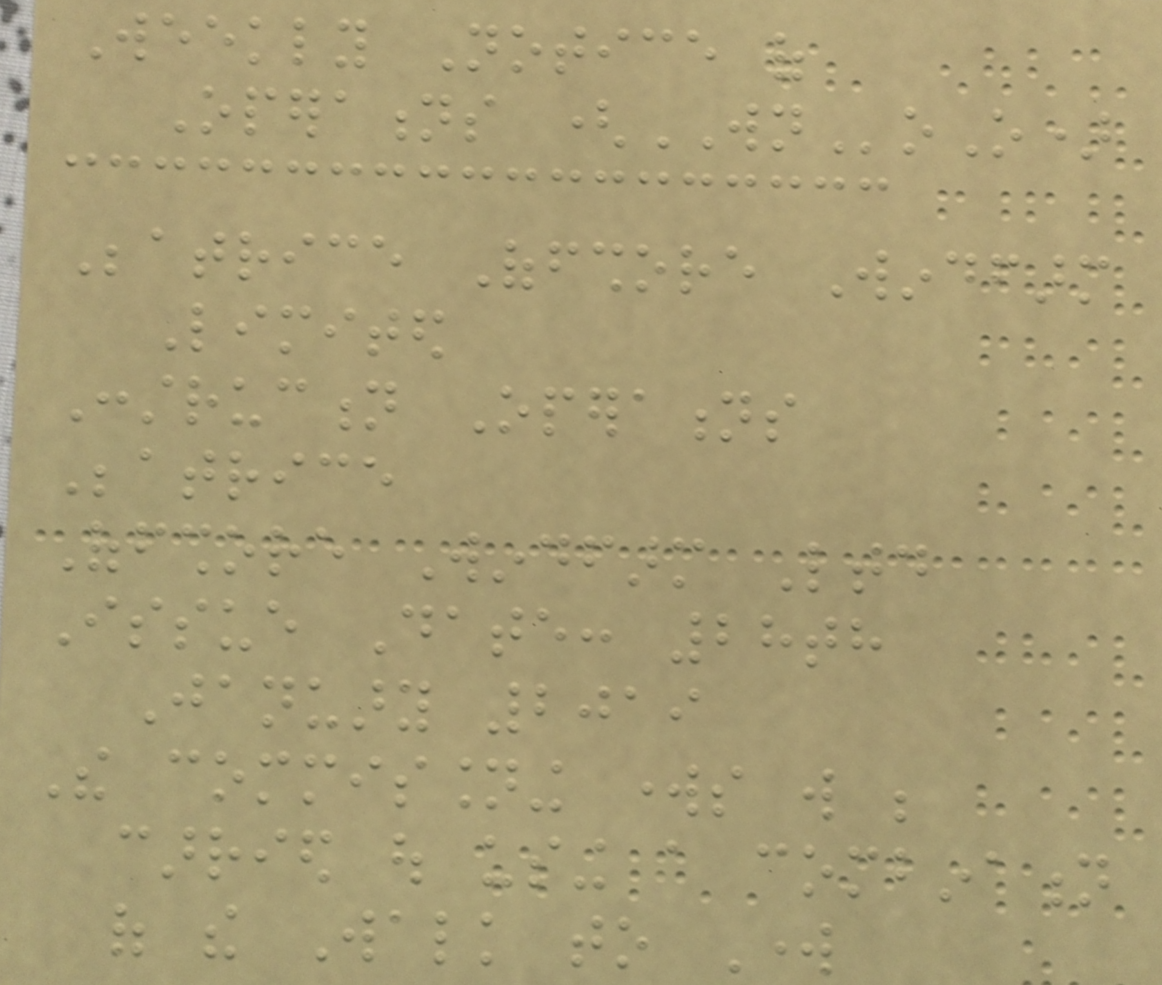Weekly Notice of
Operations (WNoO)
Beatrice Offshore Windfarm
Limited
Construction Operations
Beatrice
Offshore Windfarm Ltd
Issue Date: 28th
January 2019
The commissioning works will be
carried out using a combination
of the Walk to Work
